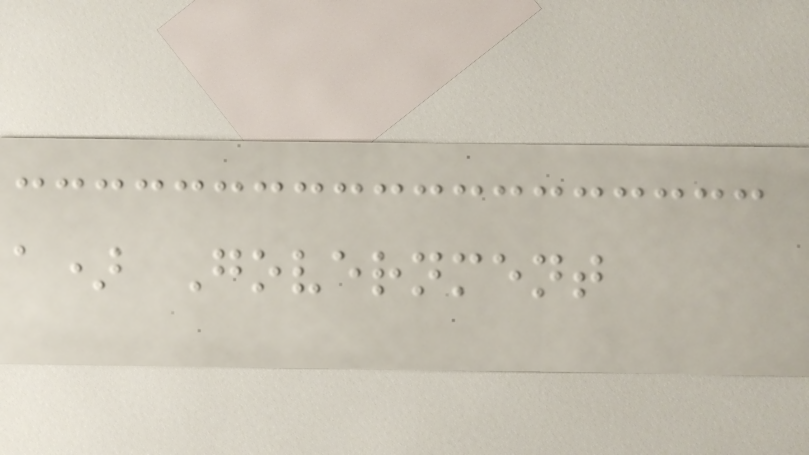a) Government
